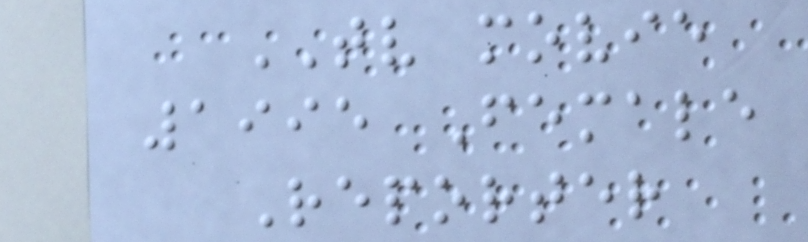TV movie
1995 Female
Reporter
